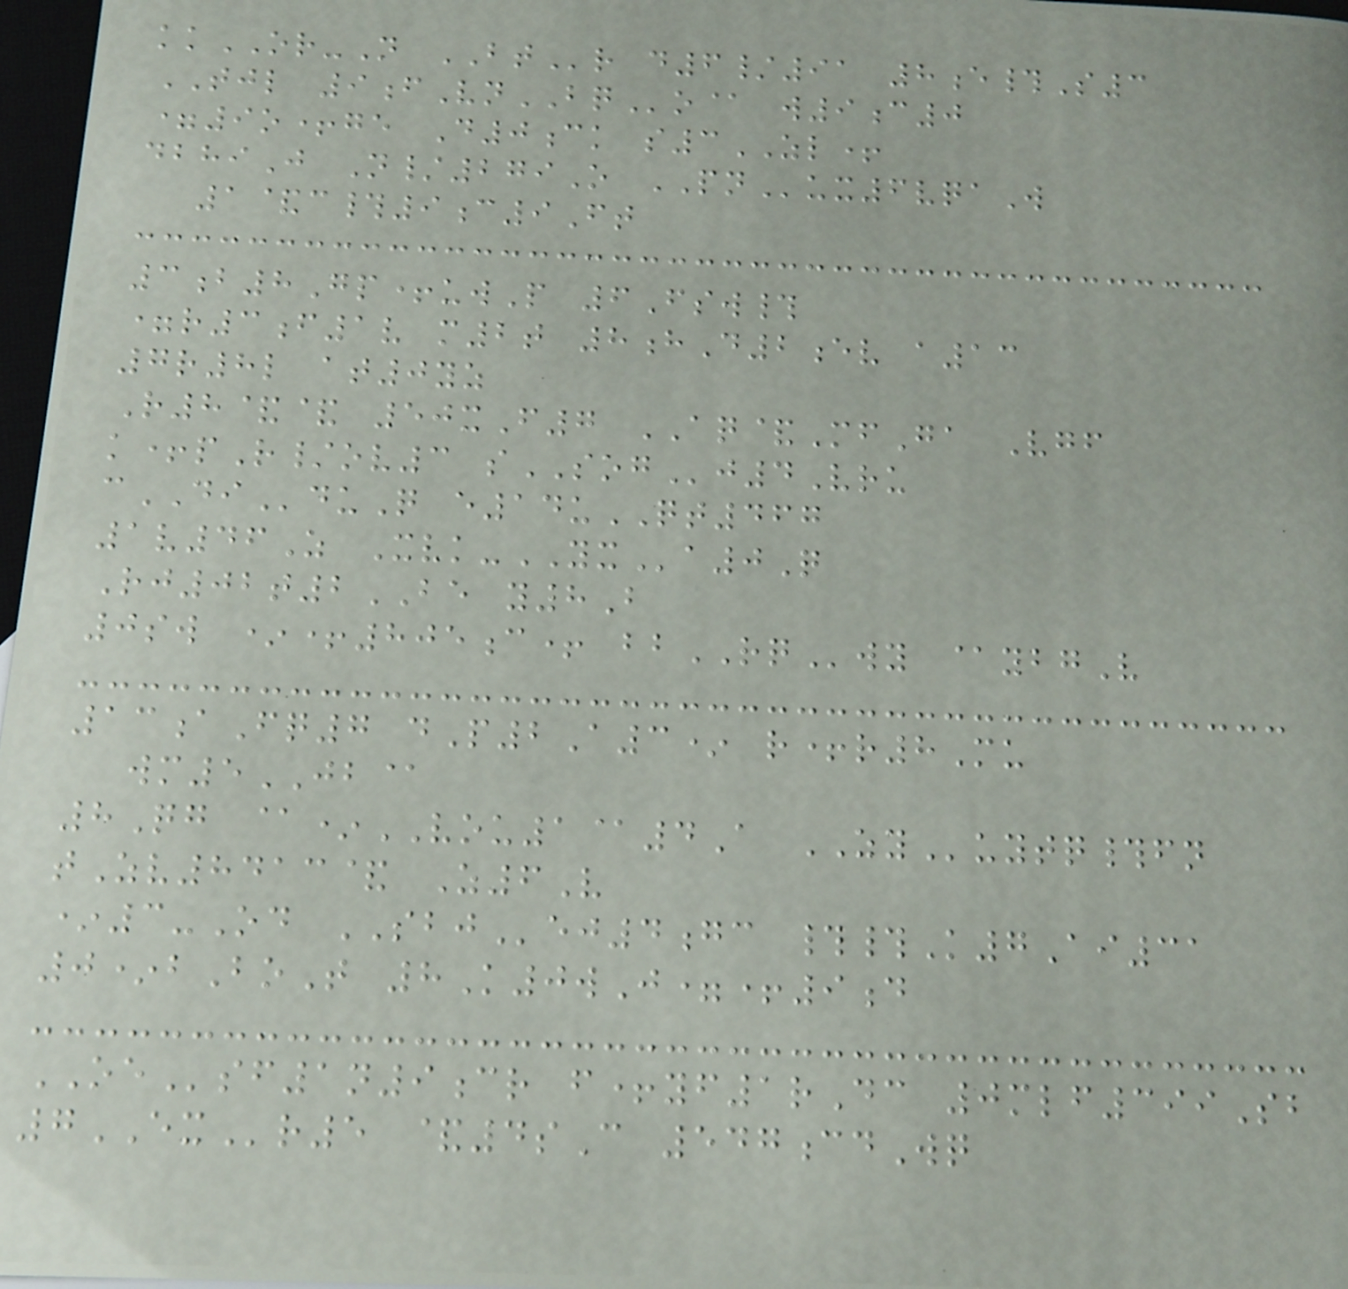kkOR-N BTr d6/91 8e#S3
TJL 9fVnBQo@ w9c0
=9o+ge D0ck s3ZL+
dbhiJ N/279O PNux6vqaW
1&c#9c9Ft
3b8Gp+uwP 6Fsw#
=r3f1v m2t 8hD2ev a13
7r8l at0yz
R8&& 50xF7 AQ&MfGa Vgf
k+pR/ov3 sSOGj4Vru
cDIduQ e14uQT467
1v46Z Xvk-YXa0Q
Rj02t2BE y8B
0sw *+805c+ bbRQwy @ybgV
13aFq7 dP2A3* r+r8Mu
wm5JB@
8Qg @*VOU1@4A ZYuytq#fn
tZv8413& Z6V
*3-Od SBJej4gc ##K7Ai31
0*bBoT 8K0wJ=+9d
OEsf1n9cr f+yf1rDc 0mlf399Sb
7EXr5 &4sC 547cdWq
